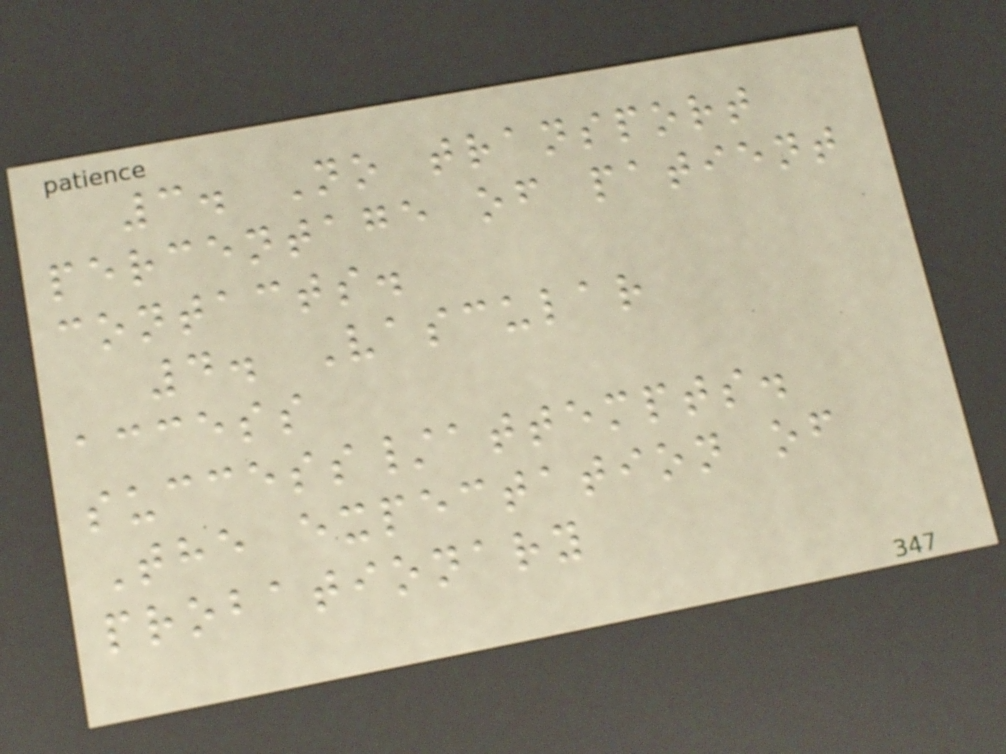3. No transport
percentage of patient
contacts.
4. Vascular
access
success/attempts.
The expectation of
probationary
